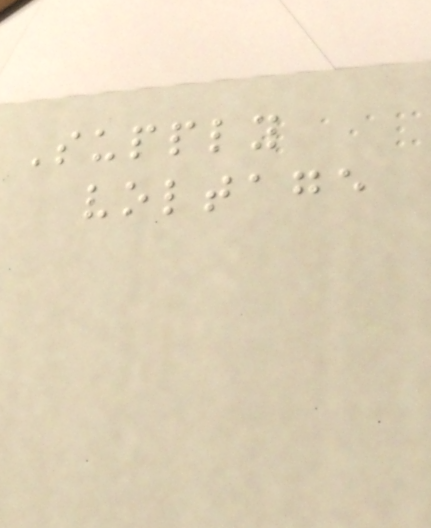Supply
voltage
